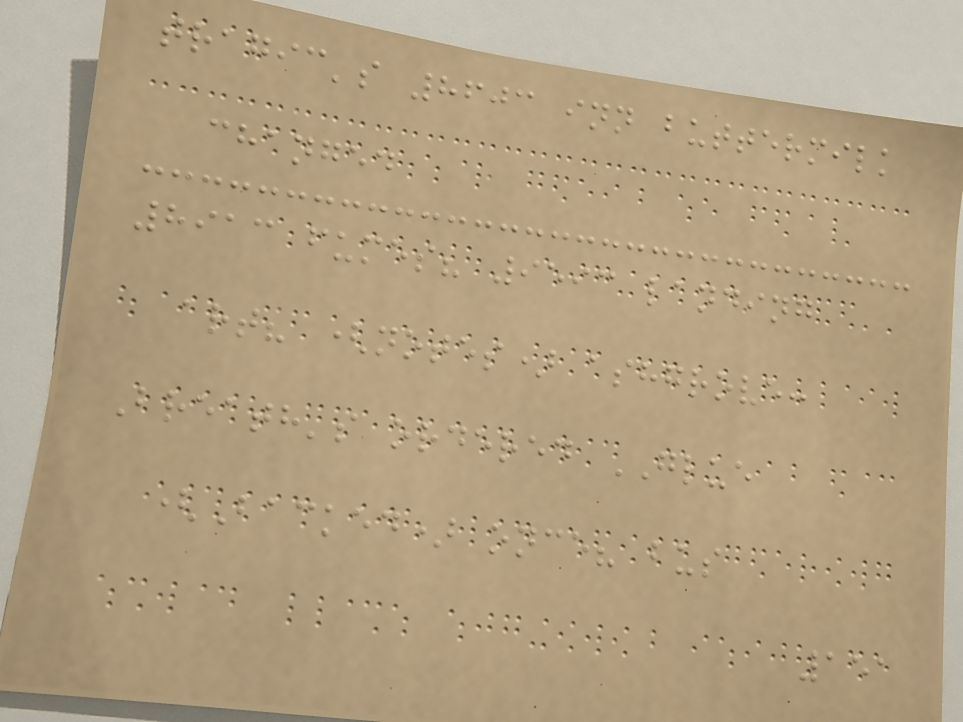tragic's 8603 inn buttermilk
changed
8913 fumes? 9593 landing
art? (notes) ashgrove:
Breath's ordered GLUE
(Backed) once? bus
151
